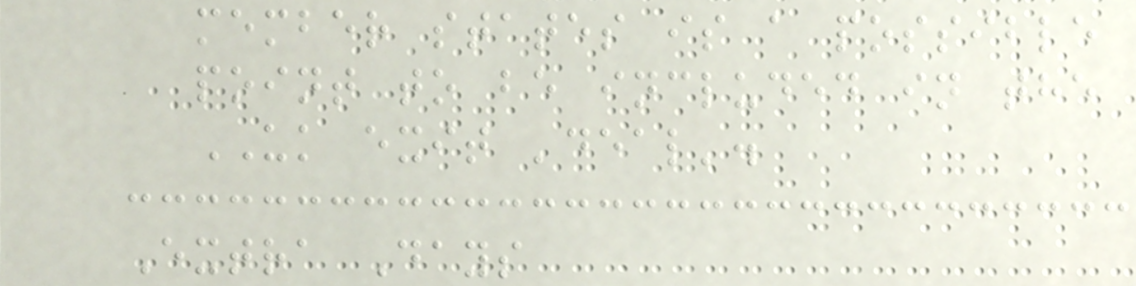member states is a possible
point to be included in the
UK exit 'deal'.
Extra Days
